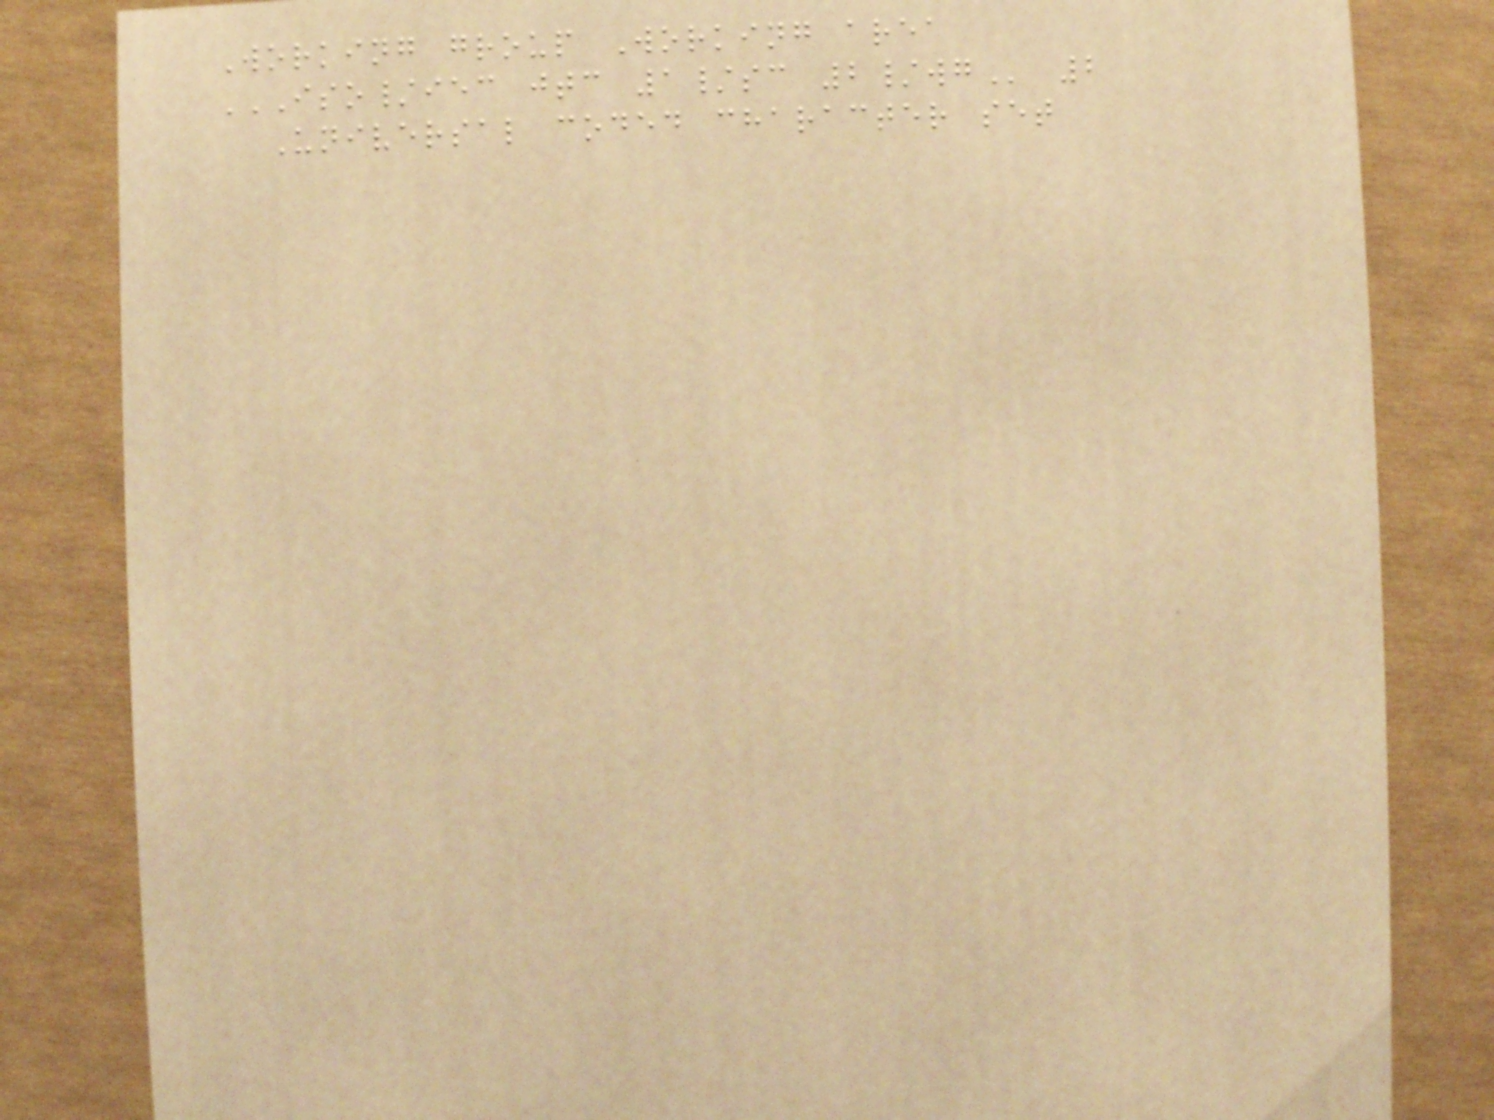Working group Working area
ISO/IEC JTC 1/SC 2/WG 2
Universal coded character set
